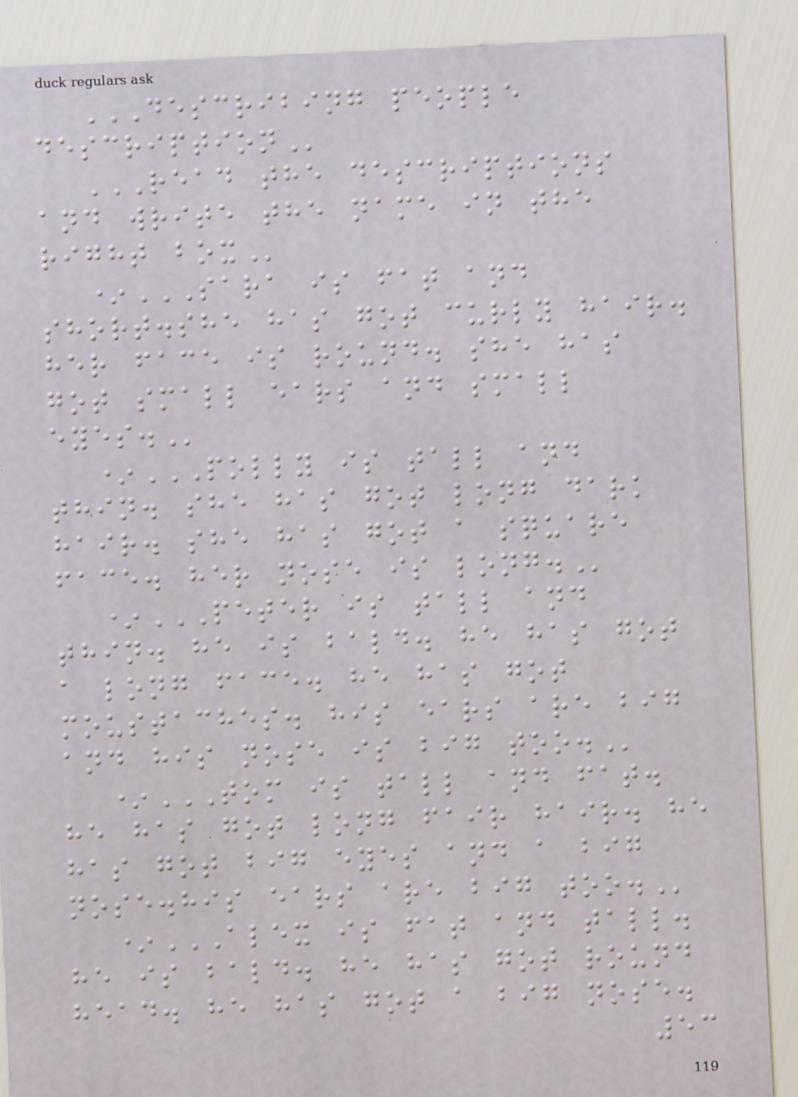DESCRIBING PEOPLE
DESCRIPTION
READ THE DESCRIPTIONS
AND WRITE THE NAME IN THE
RIGHT BOX
*SARA IS FAT AND
SHORT.SHE HAS GOT CURLY HAIR.
HER FACE IS ROUND. SHE HAS
GOT SMALL EARS AND SMALL
EYES.
*POLLY IS TALL AND
THIN. SHE HAS GOT LONG DARK
HAIR. SHE HAS GOT A SQUARE
FACE. HER NOSE IS LONG.
*PETER IS TALL AND
THIN. HE IS BALD. HE HAS GOT
A LONG FACE. HE HAS GOT
MOUSTACHES. HIS EARS ARE BIG
AND HIS NOSE IS BIG TOO.
*TOM IS TALL AND FAT.
HE HAS GOT LONG FAIR HAIR. HE
HAS GOT BIG EYES AND A BIG
NOSE.HIS EARS ARE BIG TOO.
*ALEX IS FAT AND TALL.
HE IS BALD. HE HAS GOT ROUND
HEAD. HE HAS GOT A BIG NOSE.
53
